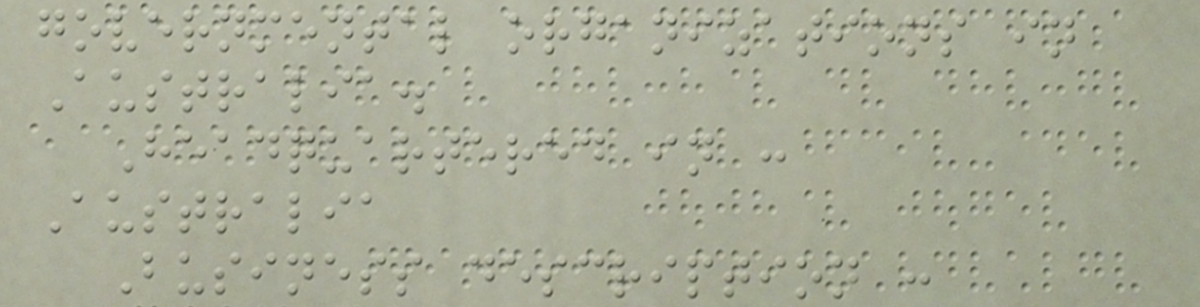governmental organizations in
Australia.
Headquartered in :
Australia
Business description :
